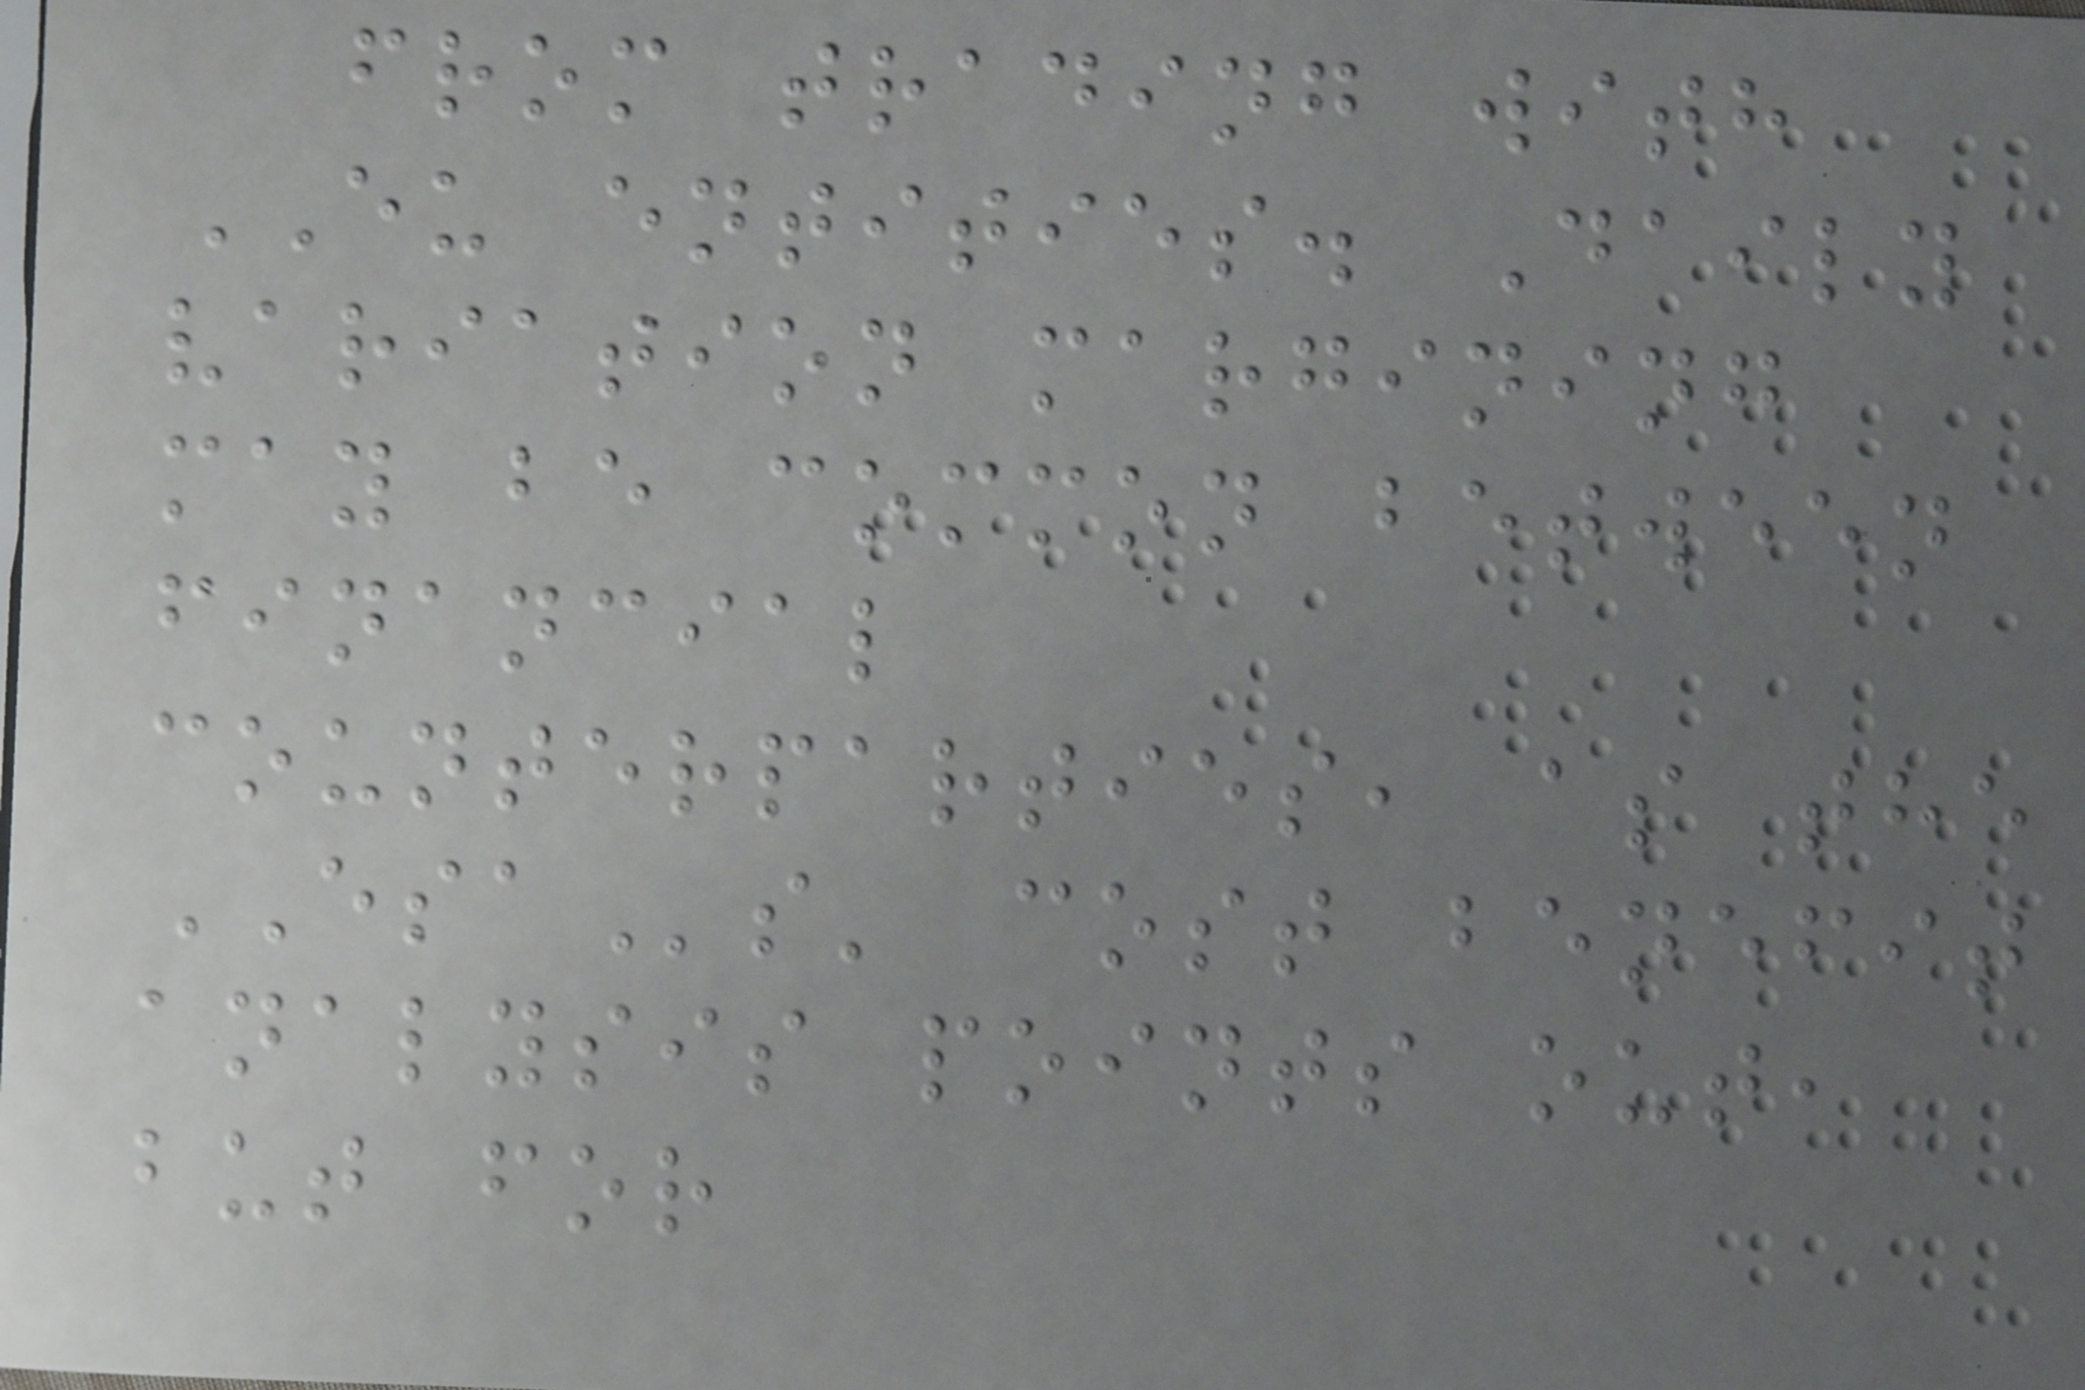from trading with
EU entities. Daily
variation margining
may be common between
financial
counterparties, as the
ESAs' cost benefit
analysis points out,
but for
